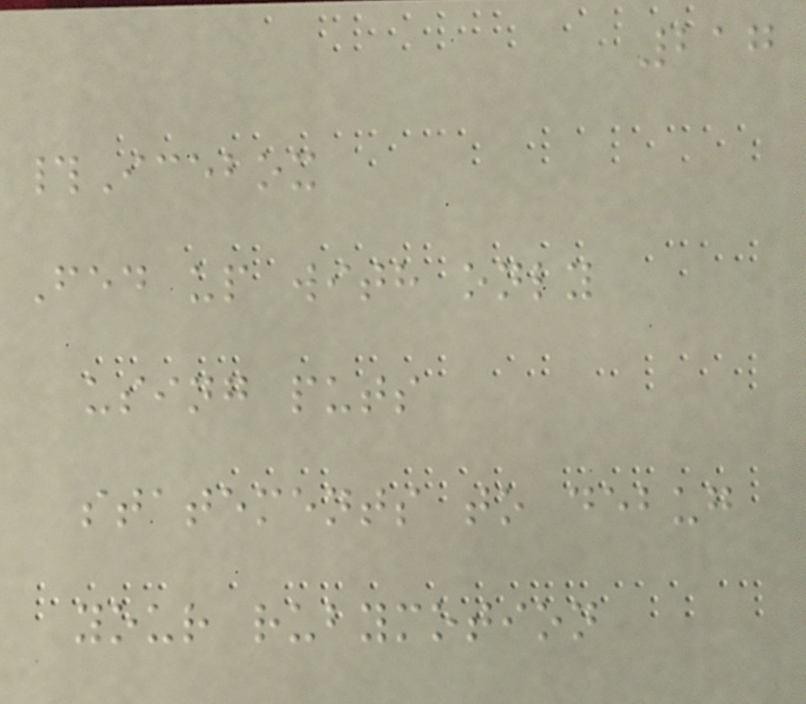217
#Icebox
Fed up with only
using puts
statements to debug
your rubymotion
